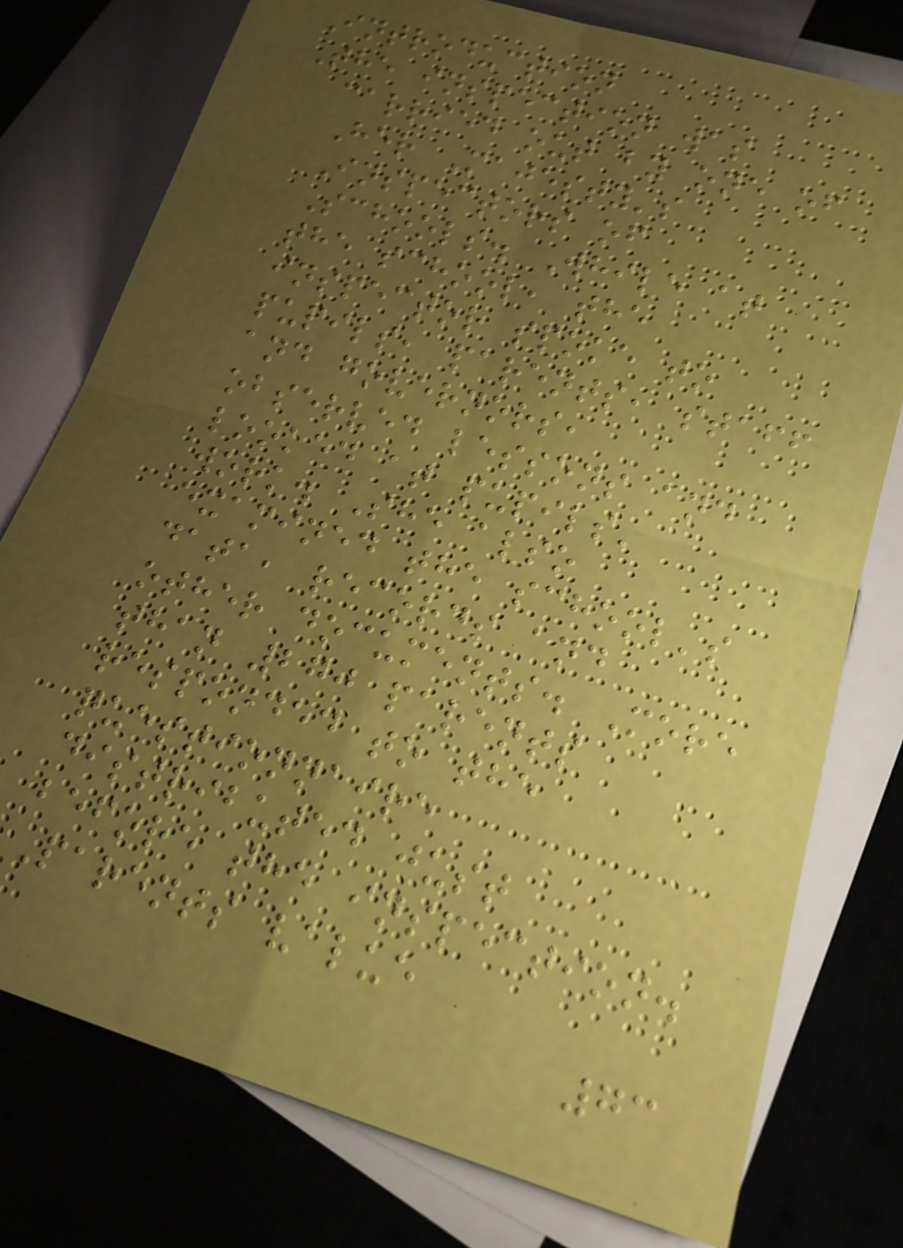Introduction
The inspection was
carried out by one of
Her Majesty's
Inspectors of
Schools. While at
the school, the
inspector spoke to
pupils, parents, staff
and governors,
observed lessons and
looked at pupils'
work. She also
examined the school's
data, records and
other documents. More
than 270 parents
responded to the
questionnaire
distributed just
before the inspection.
Parents value
73
